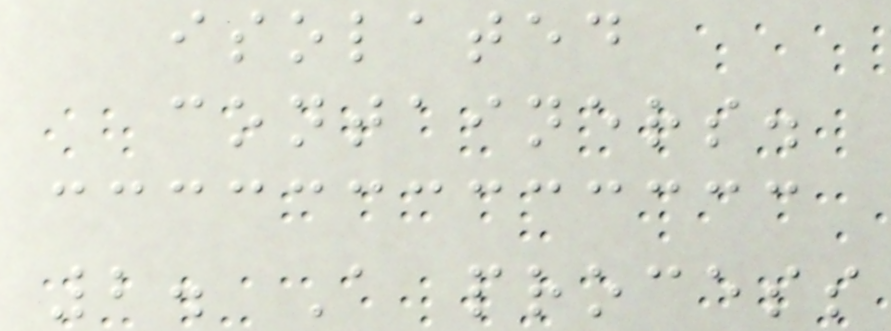isolated
containers.
2. A process
